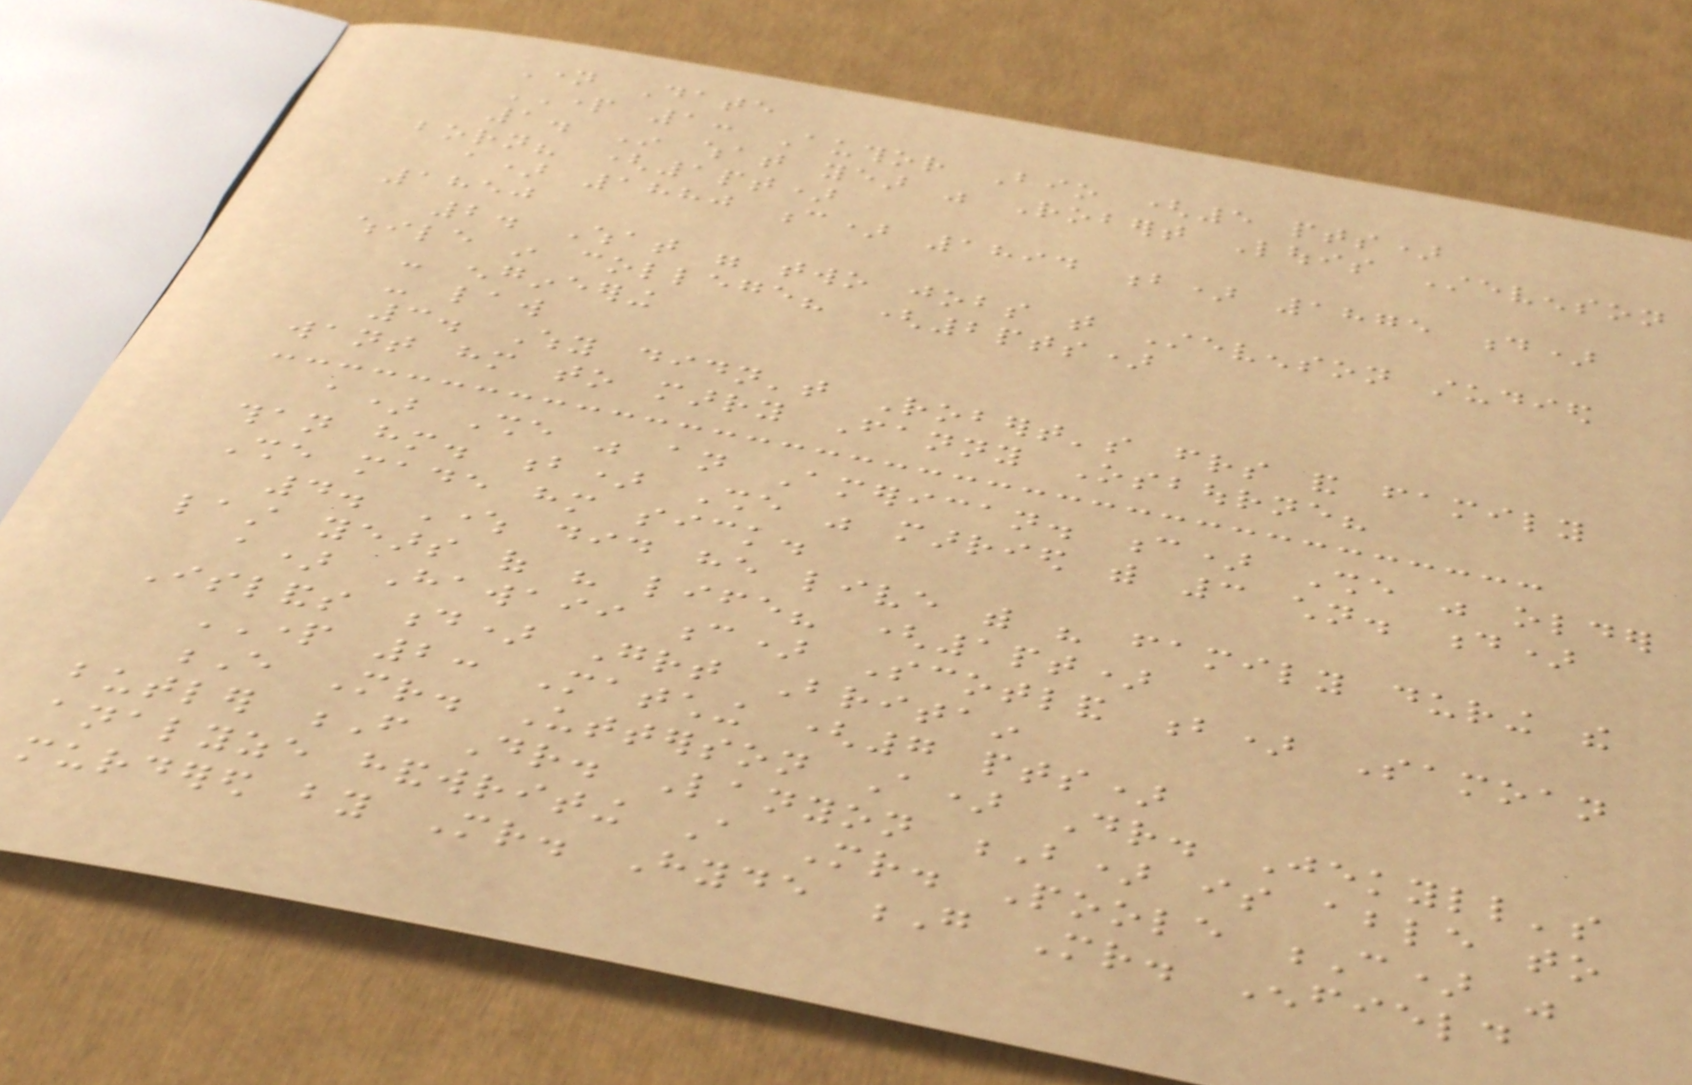Name Date
PART 1: Author Bio (5 pts)
1. In what year was Robert Louis Stevenson
born? (1pt)
a) 1880 c) 1894 b) 1875 d)
1850
2. What were two jobs that Stevenson studied
while in college? (2pts)
- engineering
- law
3. Why didn't Robert's friends and family
want him to marry Fanny Osbourne?
a) She was an American. c) She was older
than him. b) She was married with 3 children. d)
She made him sick.
4. Where did he live with his family during the
last years of his life? (1pt)
a) Hawaii c) Scotland b) Samoan
Islands d) Great Britain
PART 2: Matching (7 pts)
E Mr. Utterson A) Dr. Jekyll's
butler F Dr. Lanyon B) is able to
analyze handwriting A Mr. Poole C) was
murdered by Mr. Hyde G Mr. Enfield
